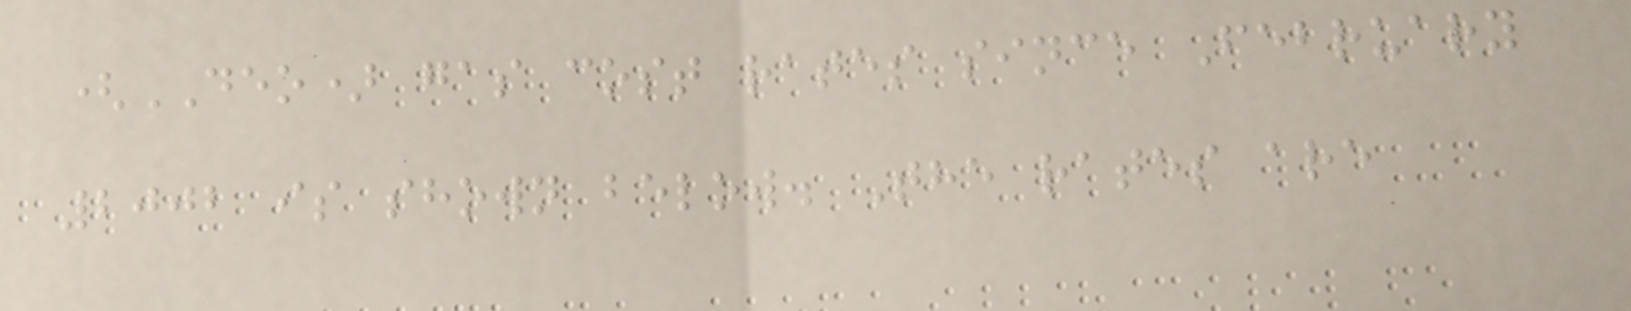(DEO) gas cost rates since February
2002 is shown below. The rates are
